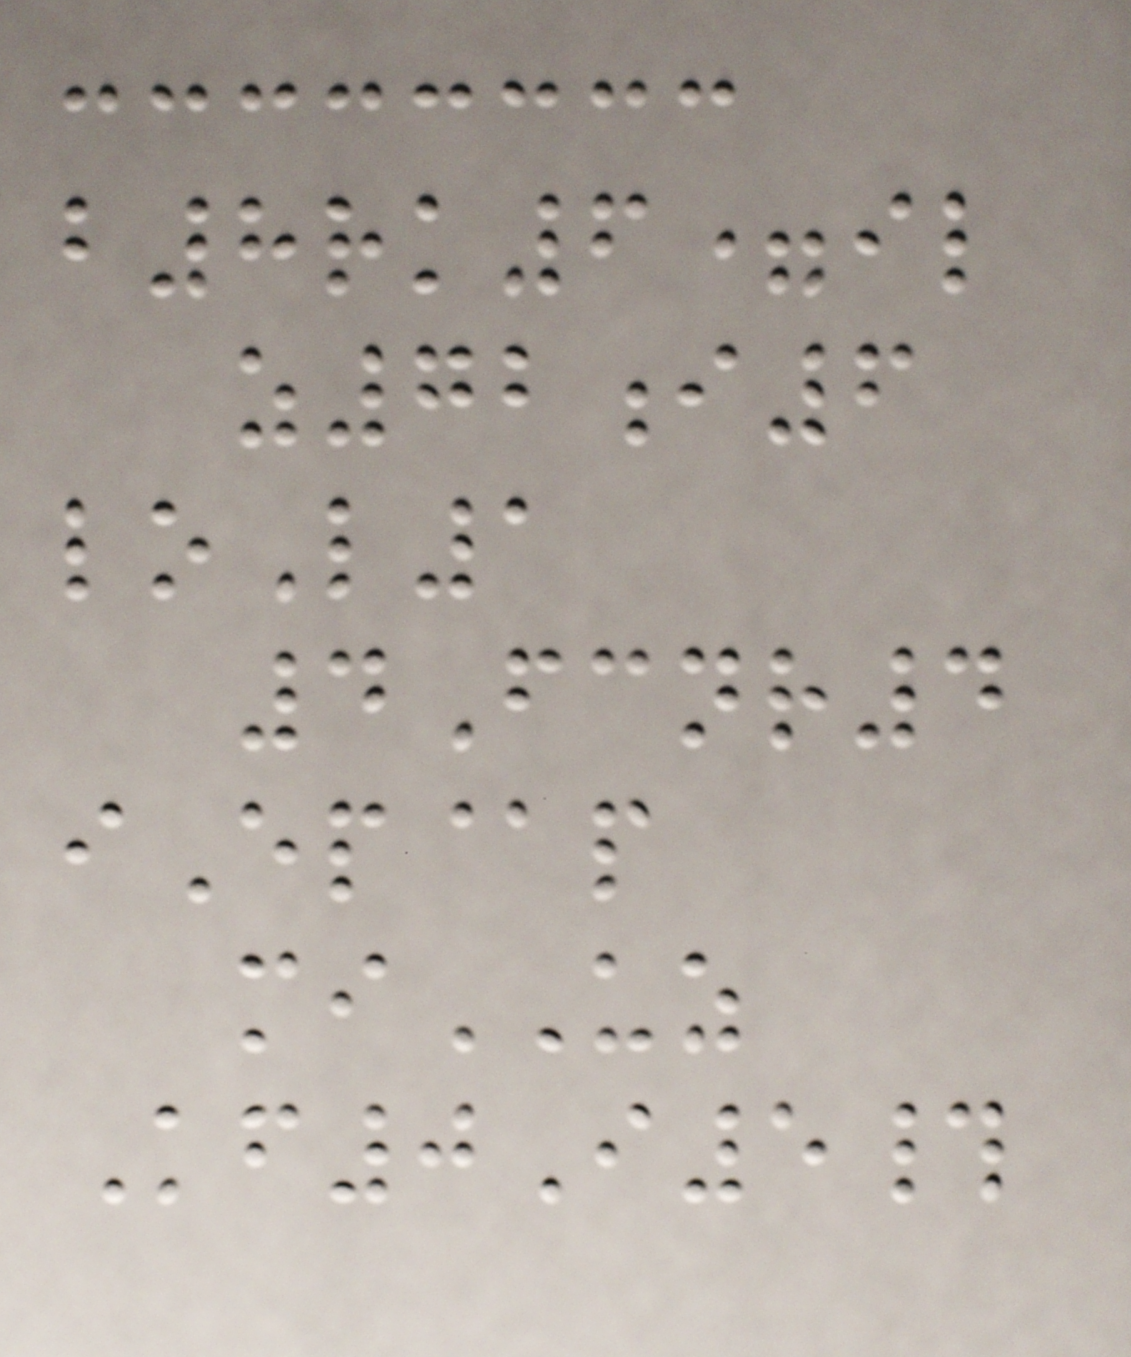b8rk6=il
z72i6
loL1
4Fcnr4
iEp@p
miUZ
Kf0I5#
